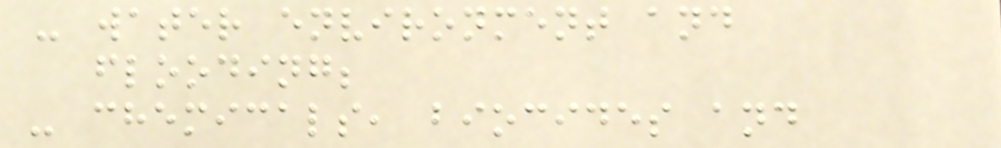- water environment and
flooding;
- chemicals, biocides and
